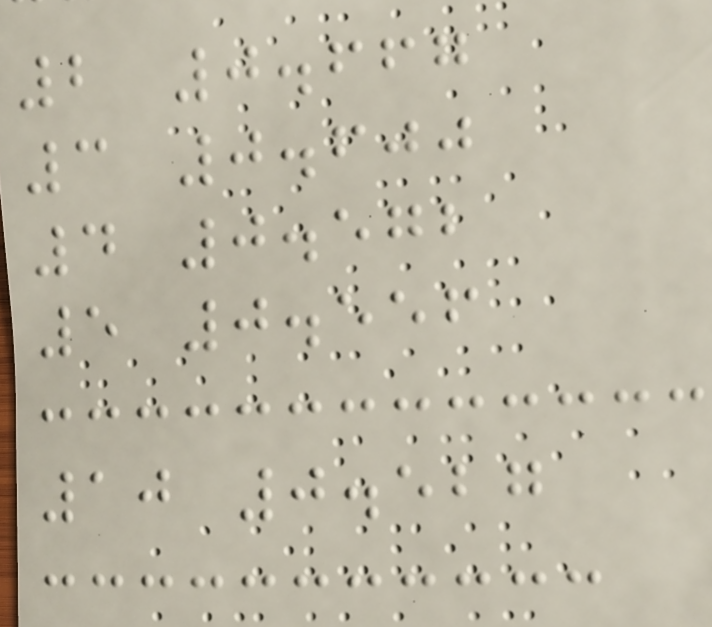2 0.667
3 0.600
4 0.572
5 0.556
10 0.527
